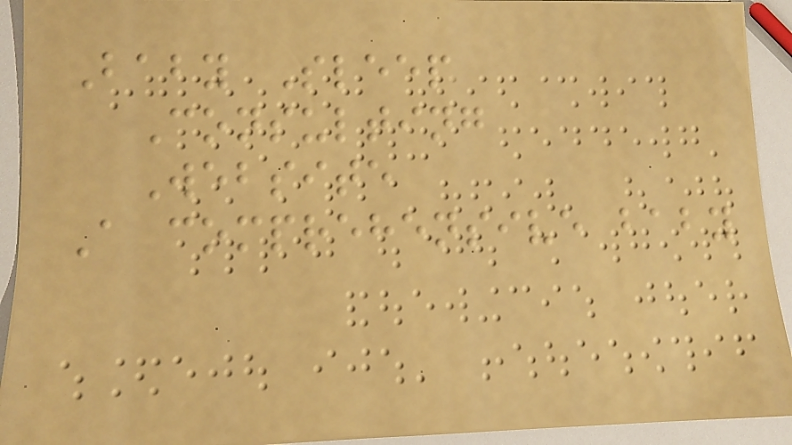Baby Sleep
Consulting
Website
A comprehensive baby
